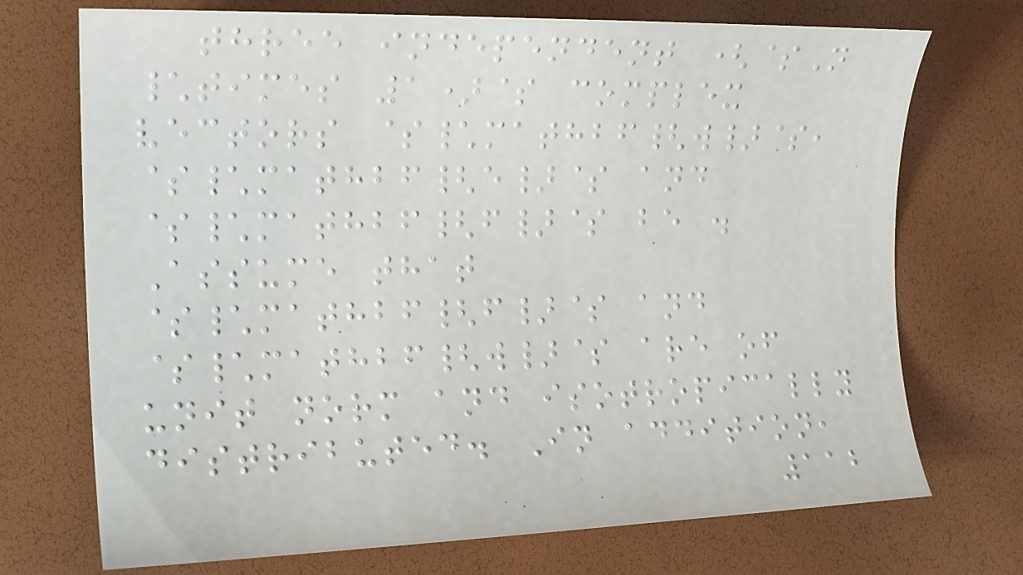three independent ($N
\times 1)$ complex
vectors $\mathbf{w}$,
$\mathbf{e}$ and
$\mathbf{f}$ be .
Assume that
$\mathbf{f}$ and
$\mathbf{w}$ are of
unit norm and isotropically
distributed. In addition,
112
